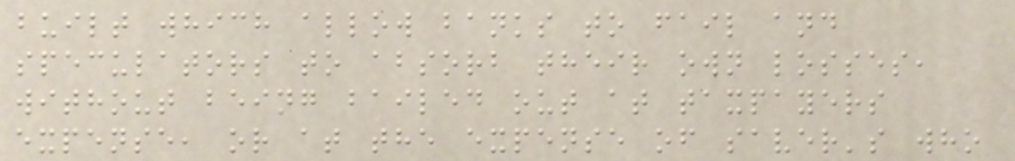built which allow banks to fail and
speculators to absorb their own losses,
without being bailed out at taxpayers
expense, or at the expense of saver's who
